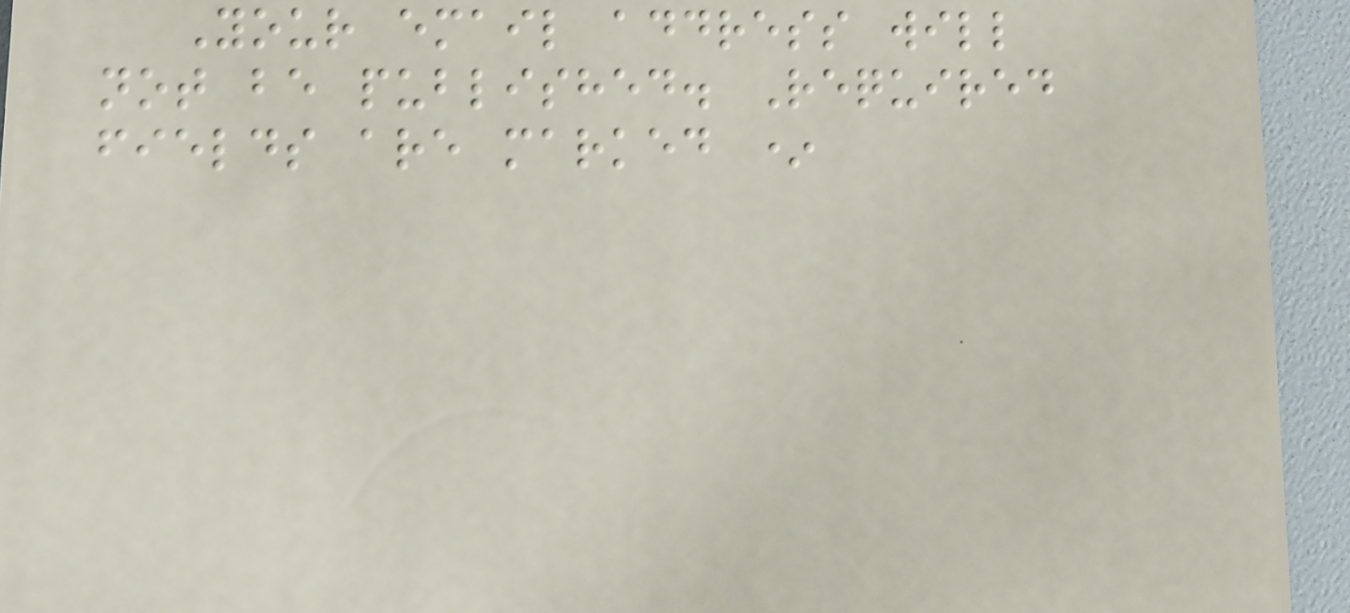Your email address will
not be published. Required
fields are marked *
